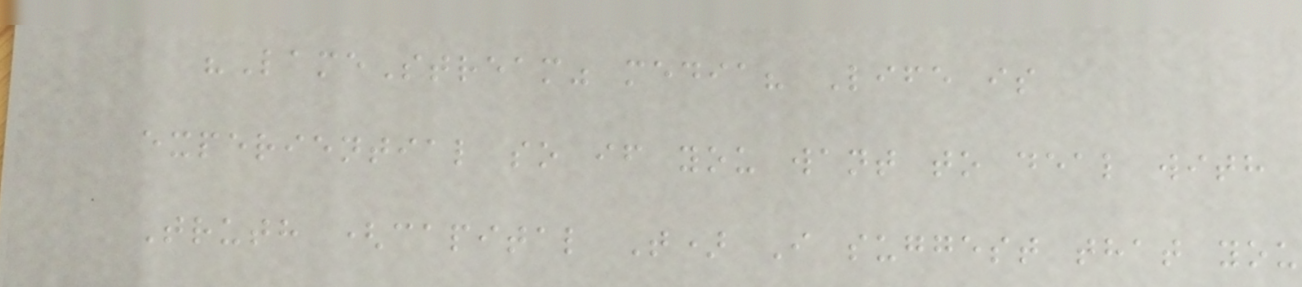"LameStream" media? Life is
experiential so if you want to deal with
Truth (capital T) I suggest that you
